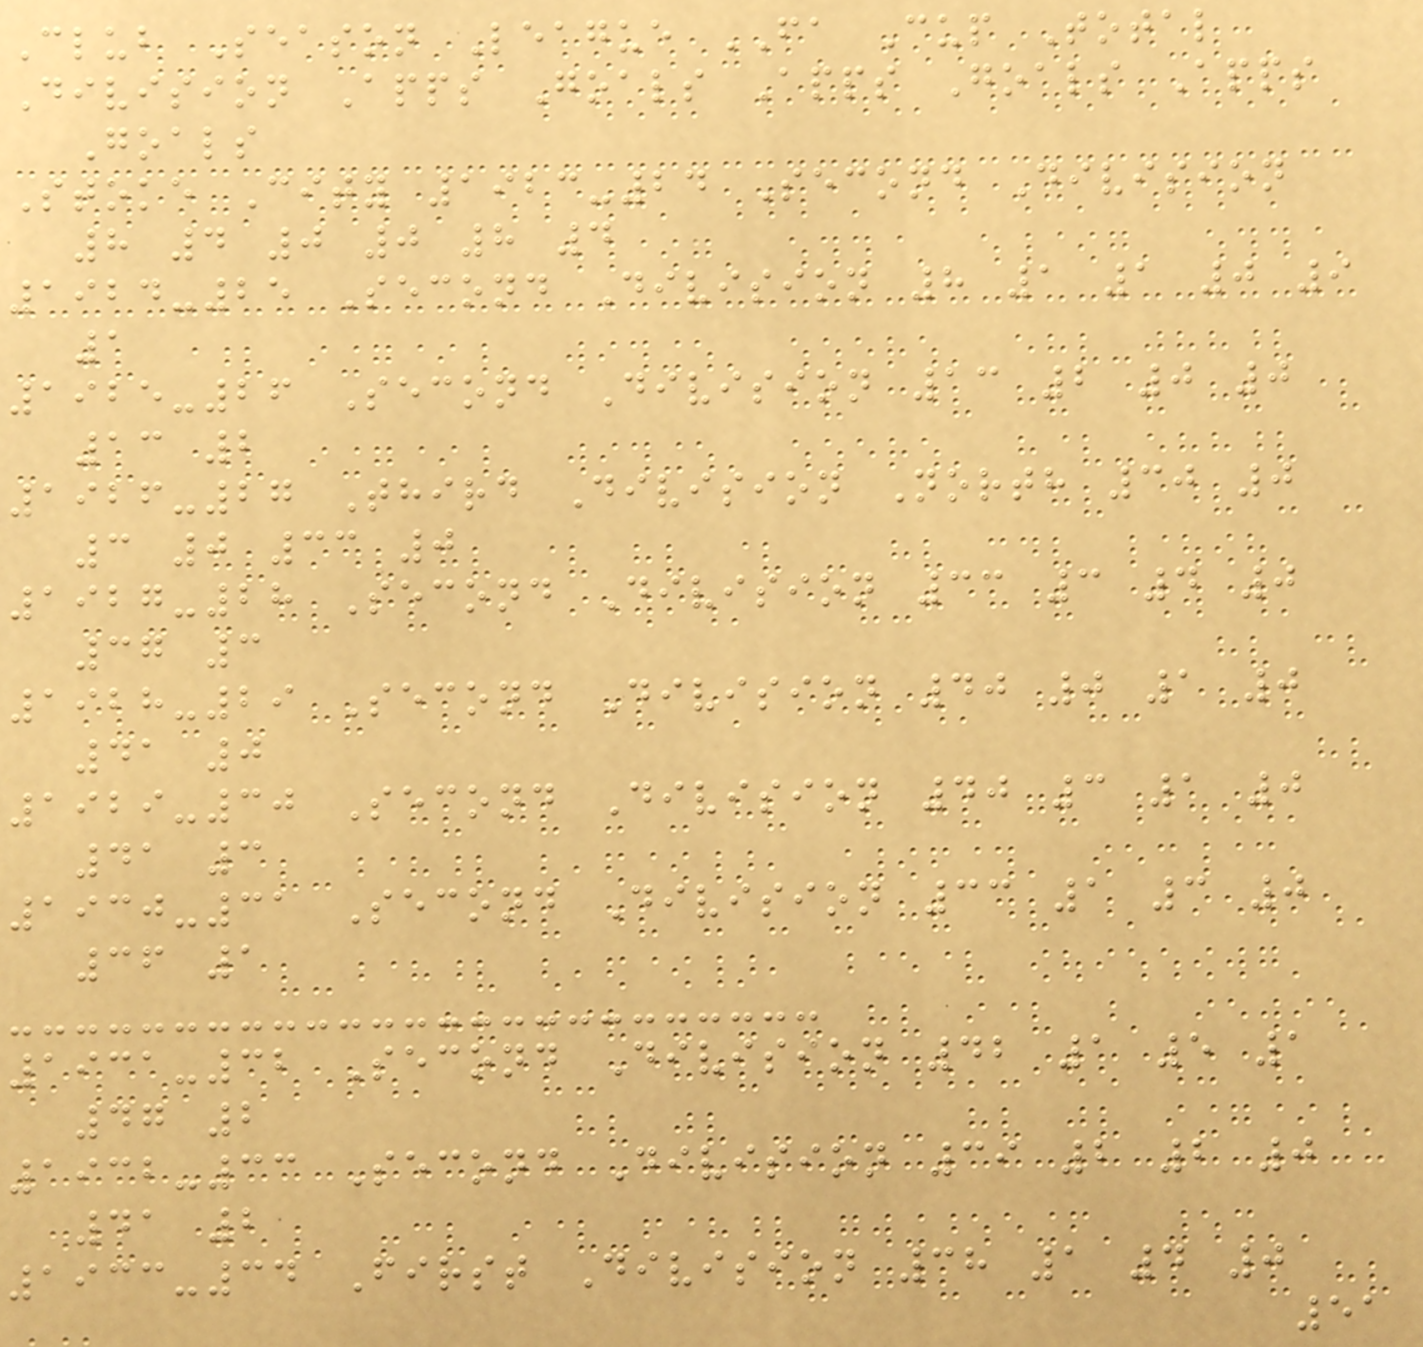Club Season League FA Cup Total
Division Apps Goals Apps Goals Apps
Goals
Stoke City 1923-24 Second Division
8 4 0 0 8 4
1924-25 Second Division 8 1 1 0 9
1
1925-26 Second Division 13 2 0 0
13 2
1926-27 Third Division North 30 0
3 0 33 0
1927-28 Second Division 33 3 4 0
37 3
1928-29 Second Division 40 0 1 0
41 0
1929-30 Second Division 40 3 1 0
41 3
1930-31 Second Division 33 1 3 0
36 1
1931-32 Second Division 42 1 5 1
47 2
1932-33 Second Division 39 2 2 0
41 2
1933-34 First Division 38 1 4 0
51
